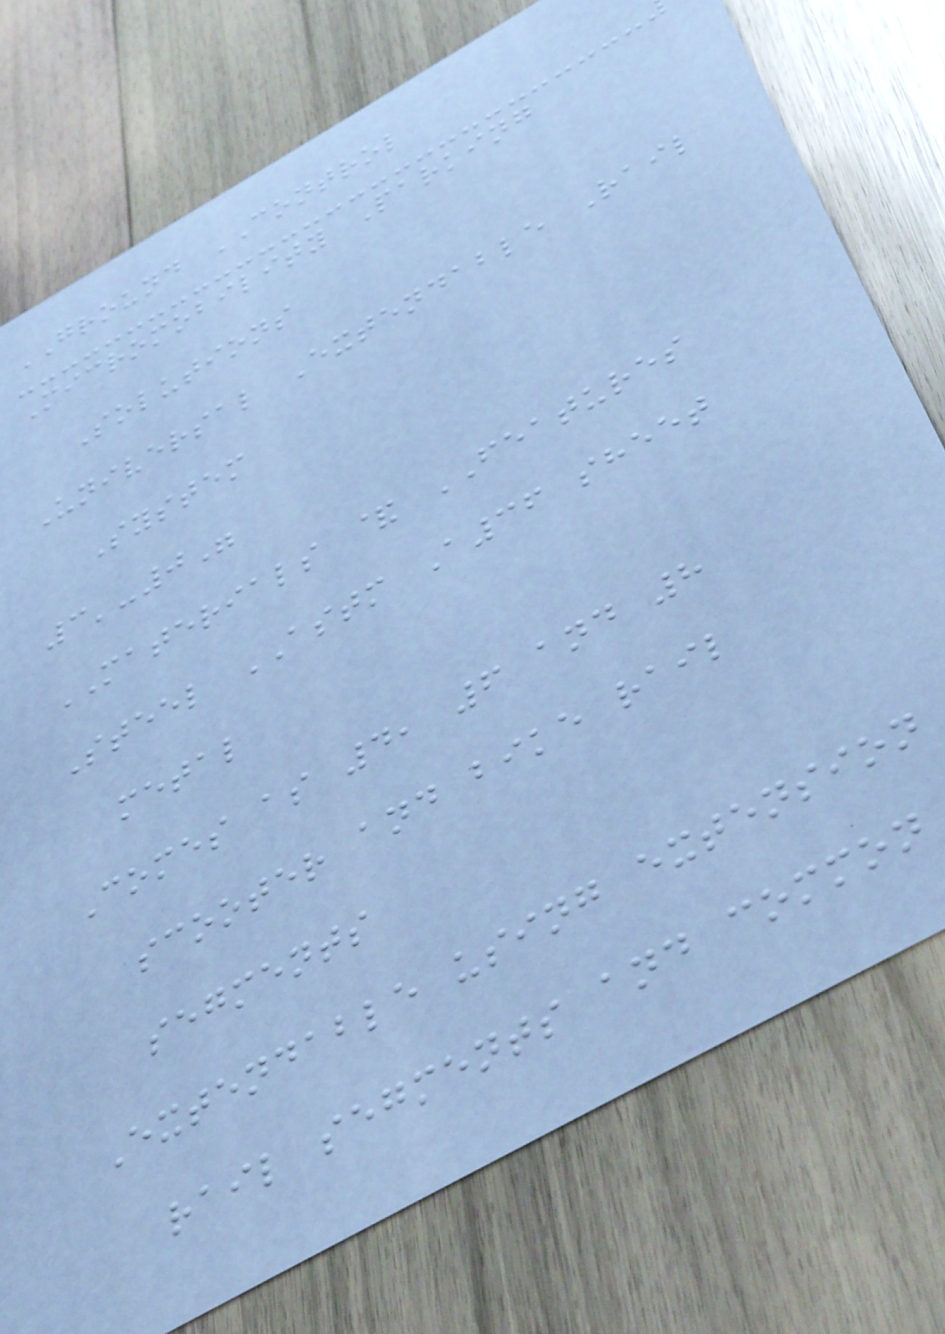GROUND CONTROL
Micromobility Parking
Solutions
Universal Extendable Rail
System
3'-0"
MATERIALS & FEATURES
Steel ASTM A36 sheet
metal
Comes as 4, 6 and 8
scooter and bike rail
segments
Extendable using extension
rail segments and common
